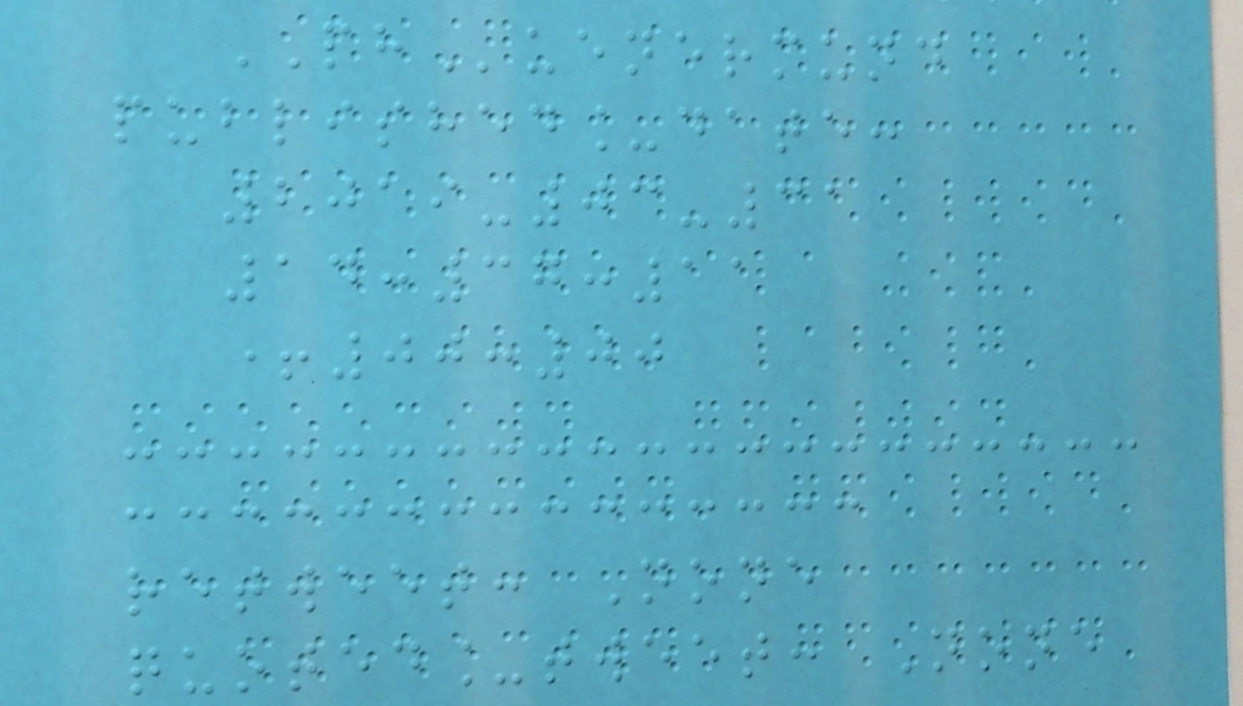PHuenermund
published_date:
2019-03-31
14:37:11
+00:00
retweet: None
quoted_tweet: None
